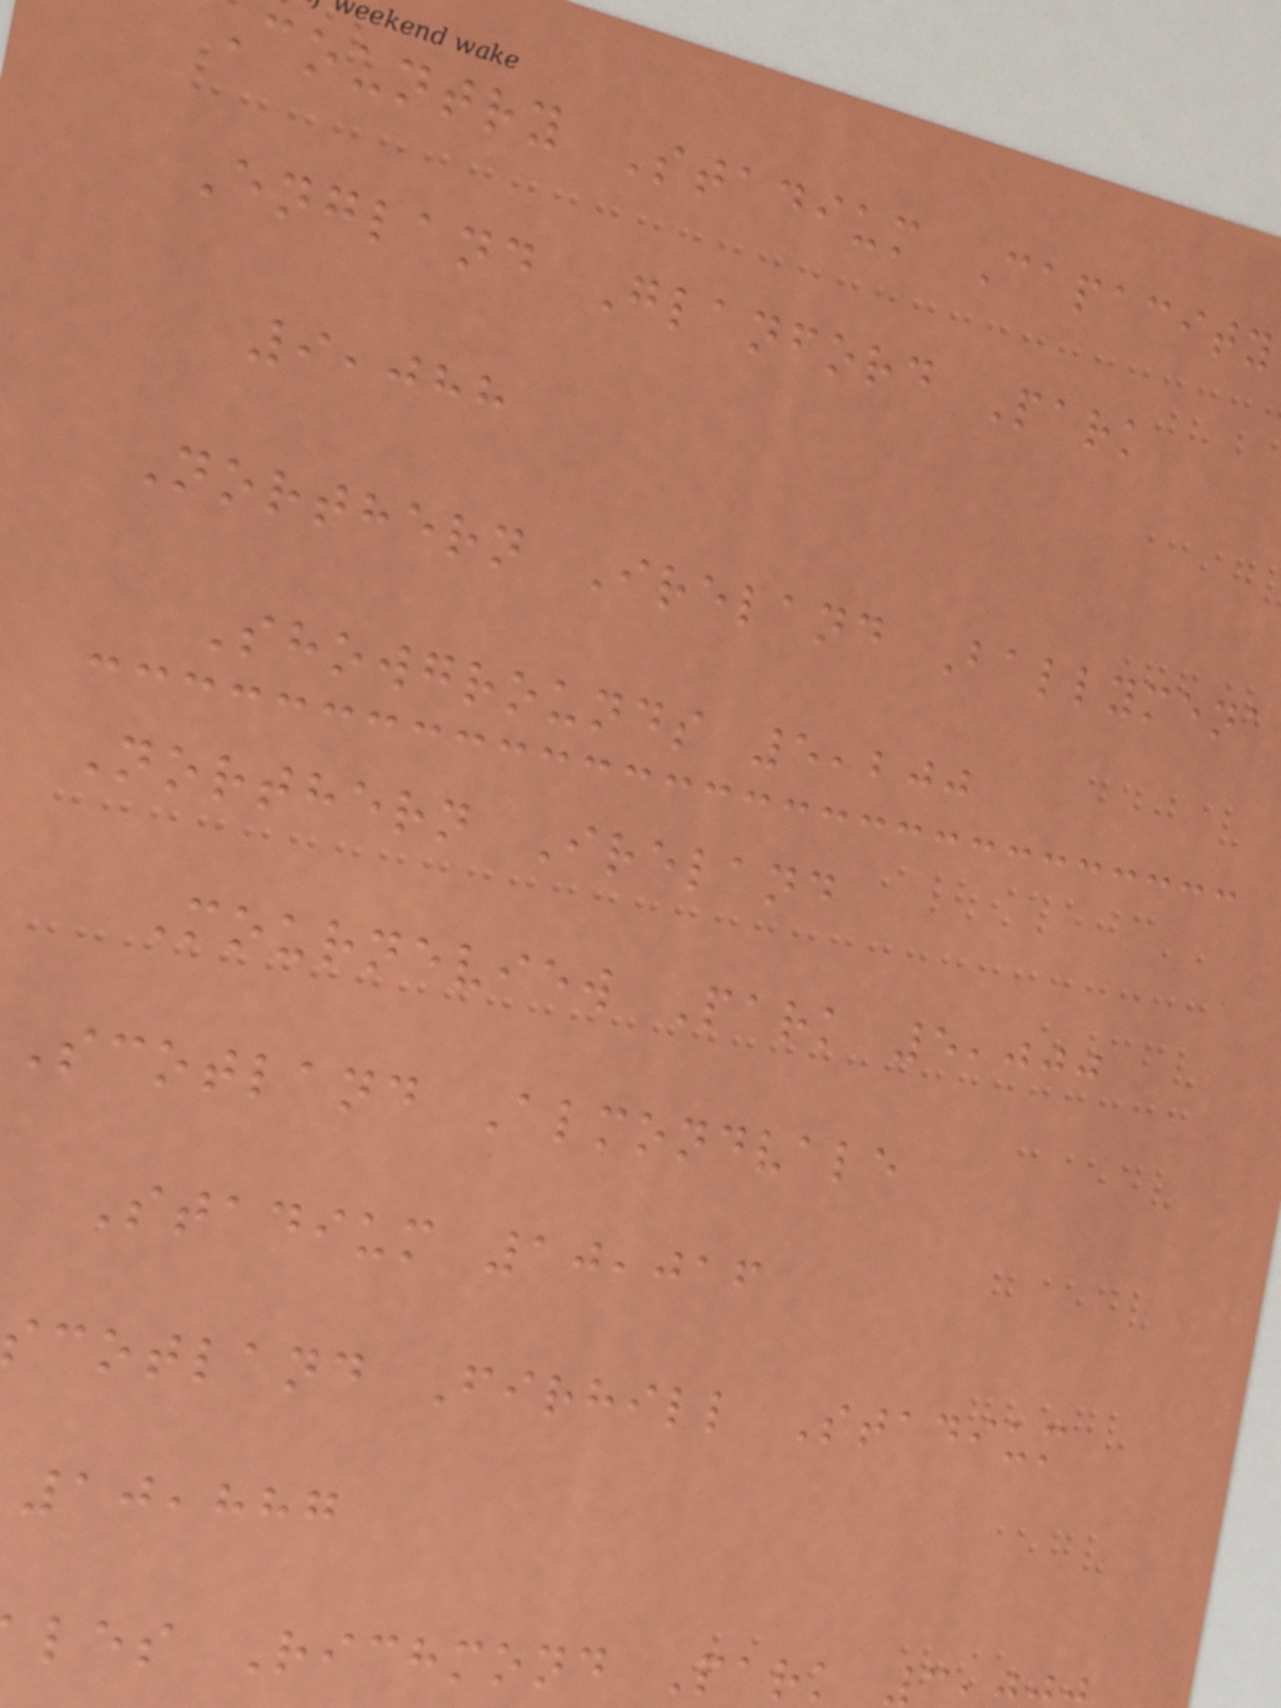country Stadium Capacity
England Glanford Park
9,088
Northern Ireland Ballymena
Showgrounds 5,200
Northern Ireland
Mourneview Park 5,000
Scotland Almondvale
Stadium 10,016
cotland Firhill Stadium
10,887
les Richmond Park
